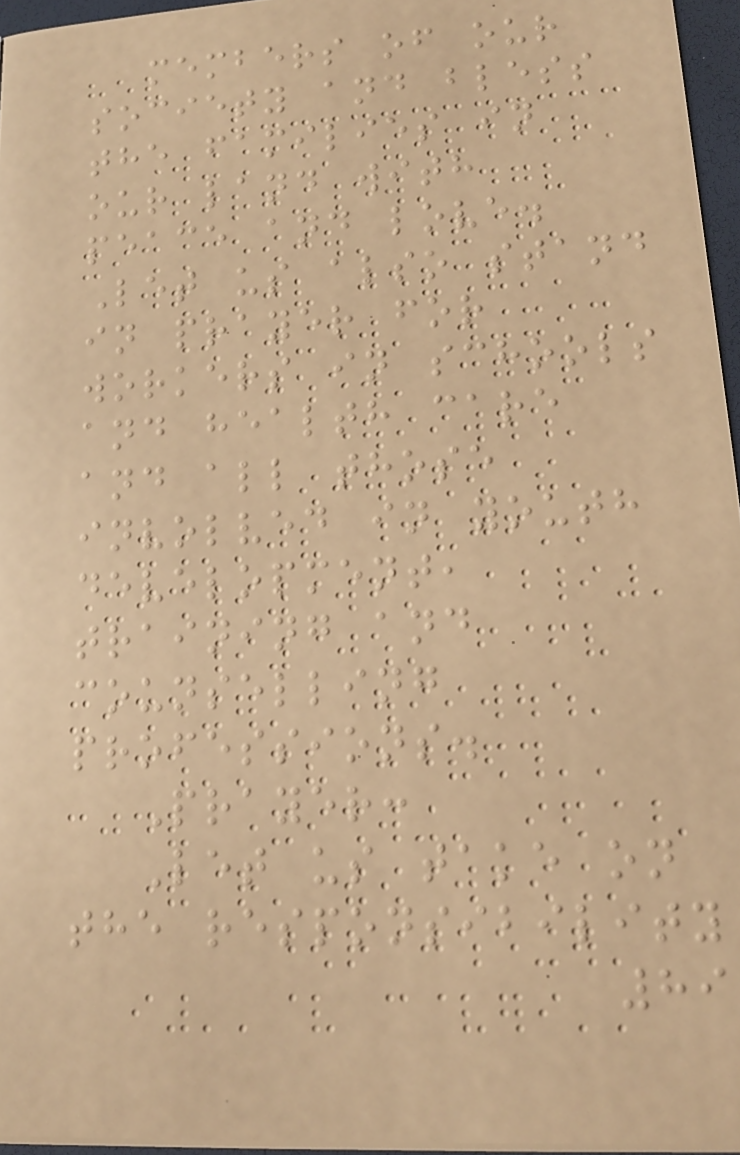members of our
society and bless
the families in
our land with
peace and love.
Let us also stand
in prayer for
workers in schools
and health care
and all those
involved in youth
development,
training and
counselling
professions.
Prayer:
Let us take on
the responsibility
89
